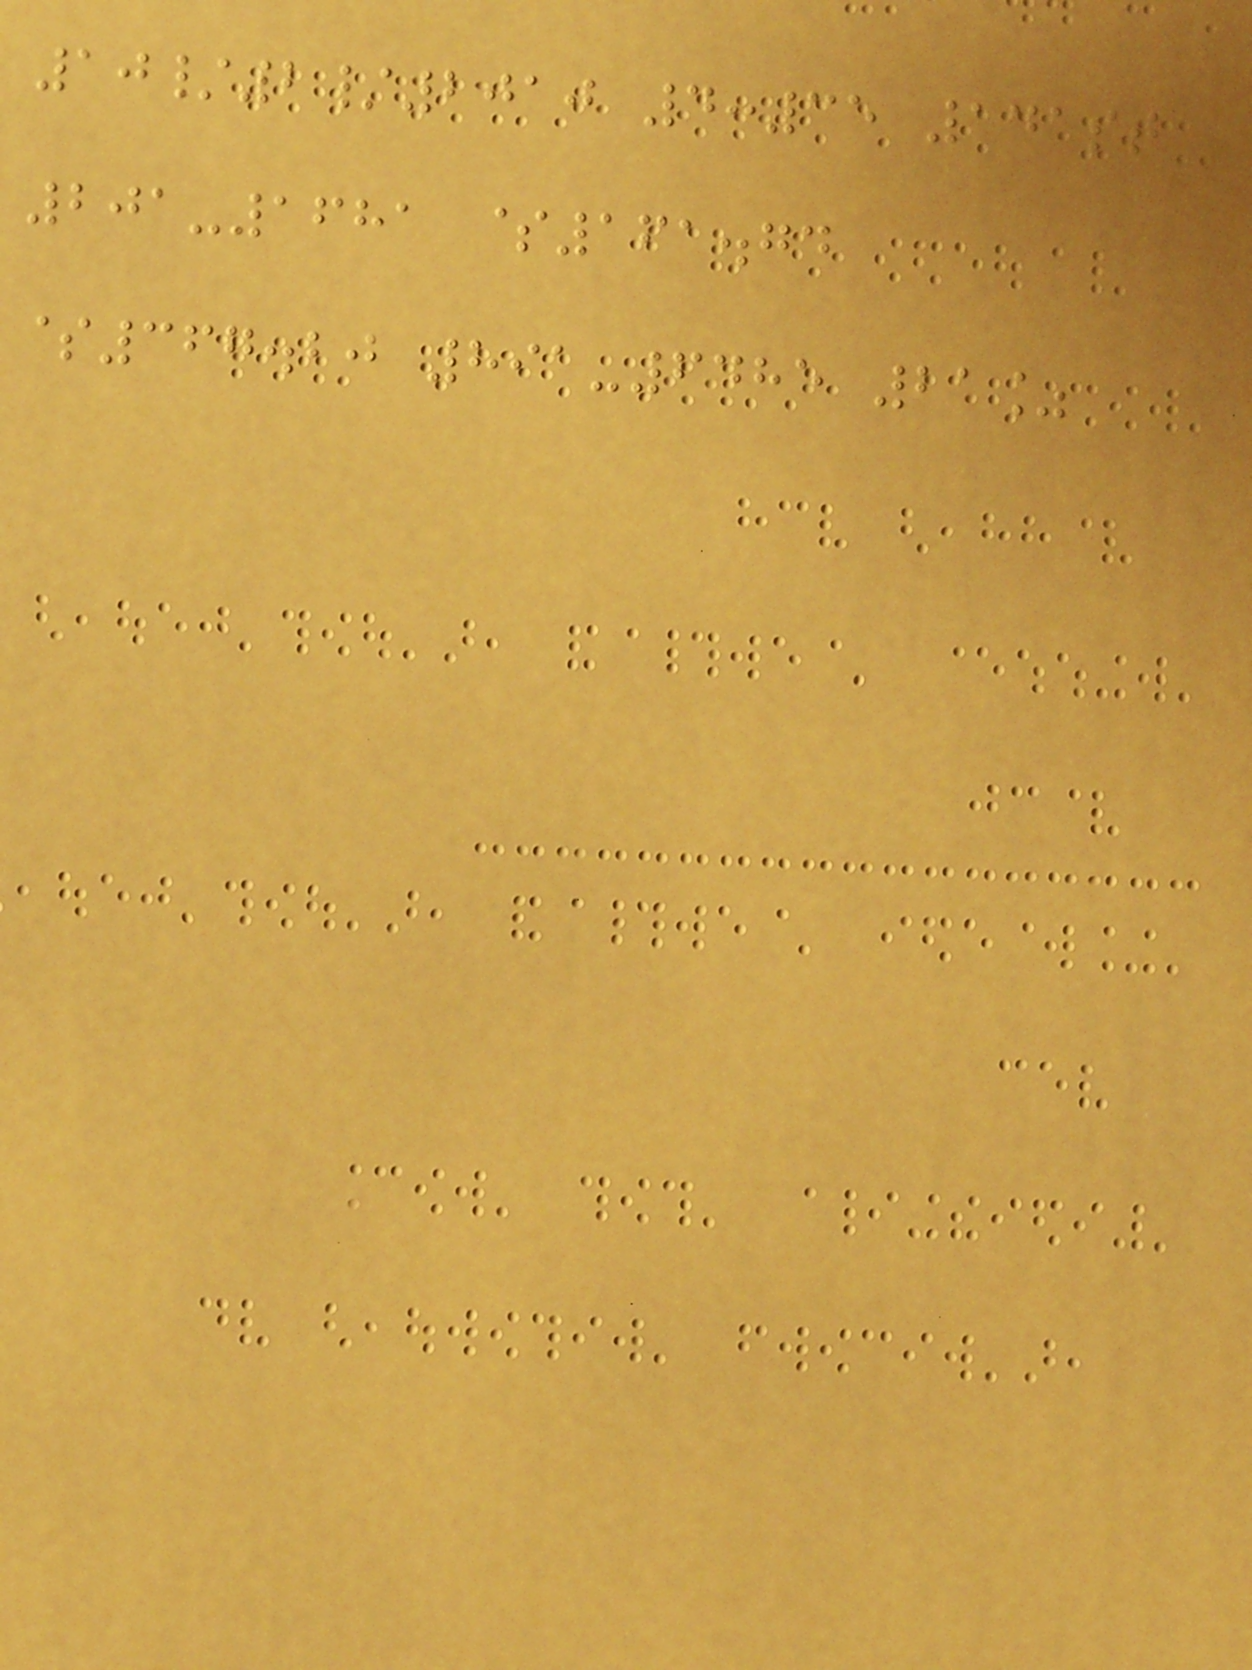10/2/2010 4:35 141st
201-1681 $161.74
$367.20 891-6485 21%
